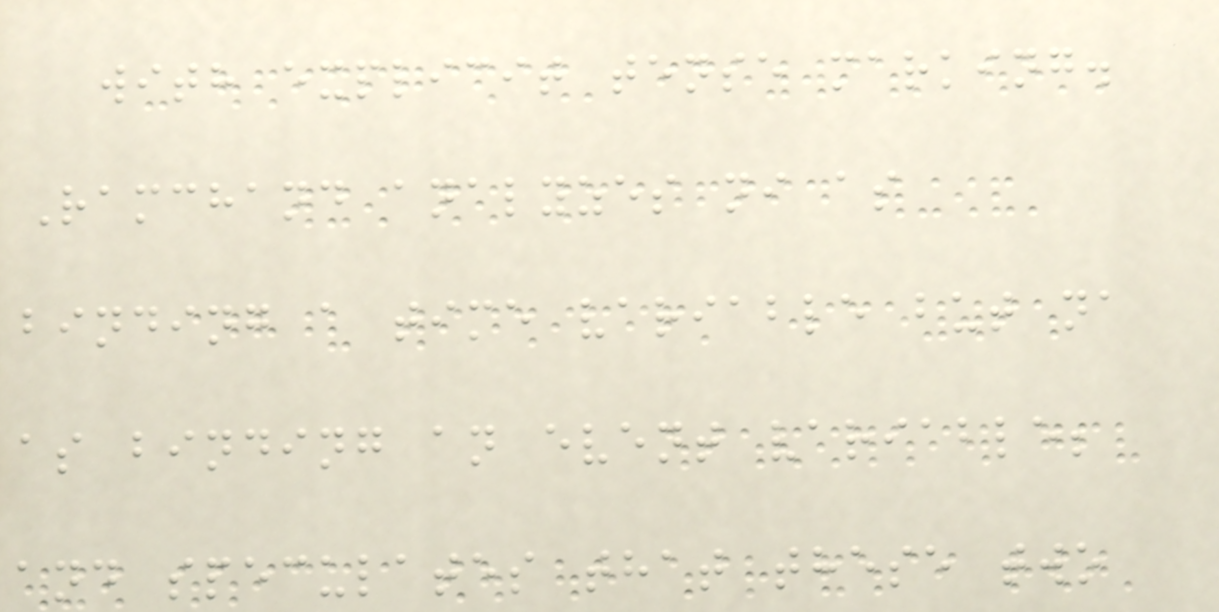with explicit tense marking.
Ramchand analyzes ni as
binding a time variable but na
as binding an event variable;
and speculates that these two
